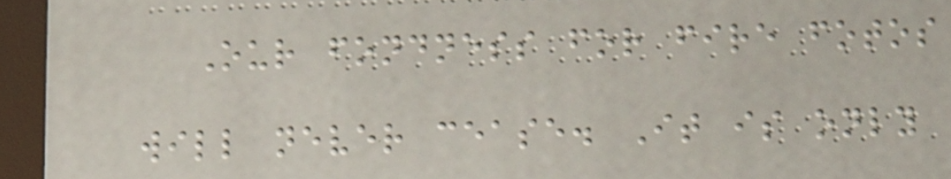Our fondness for fire fotos
will never cease. It is only
